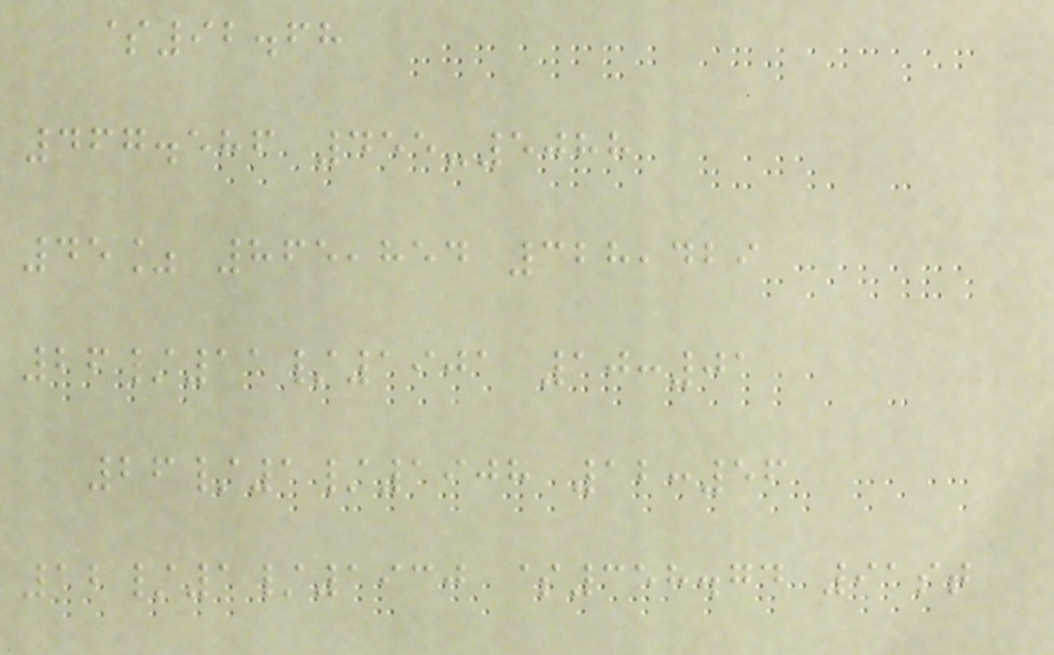$92.68
467.586 455-5088
45% 865,854 328,429
26/11/1901 10:01
26/1/1908 12:56
12/1/1930 $358.74 91st
